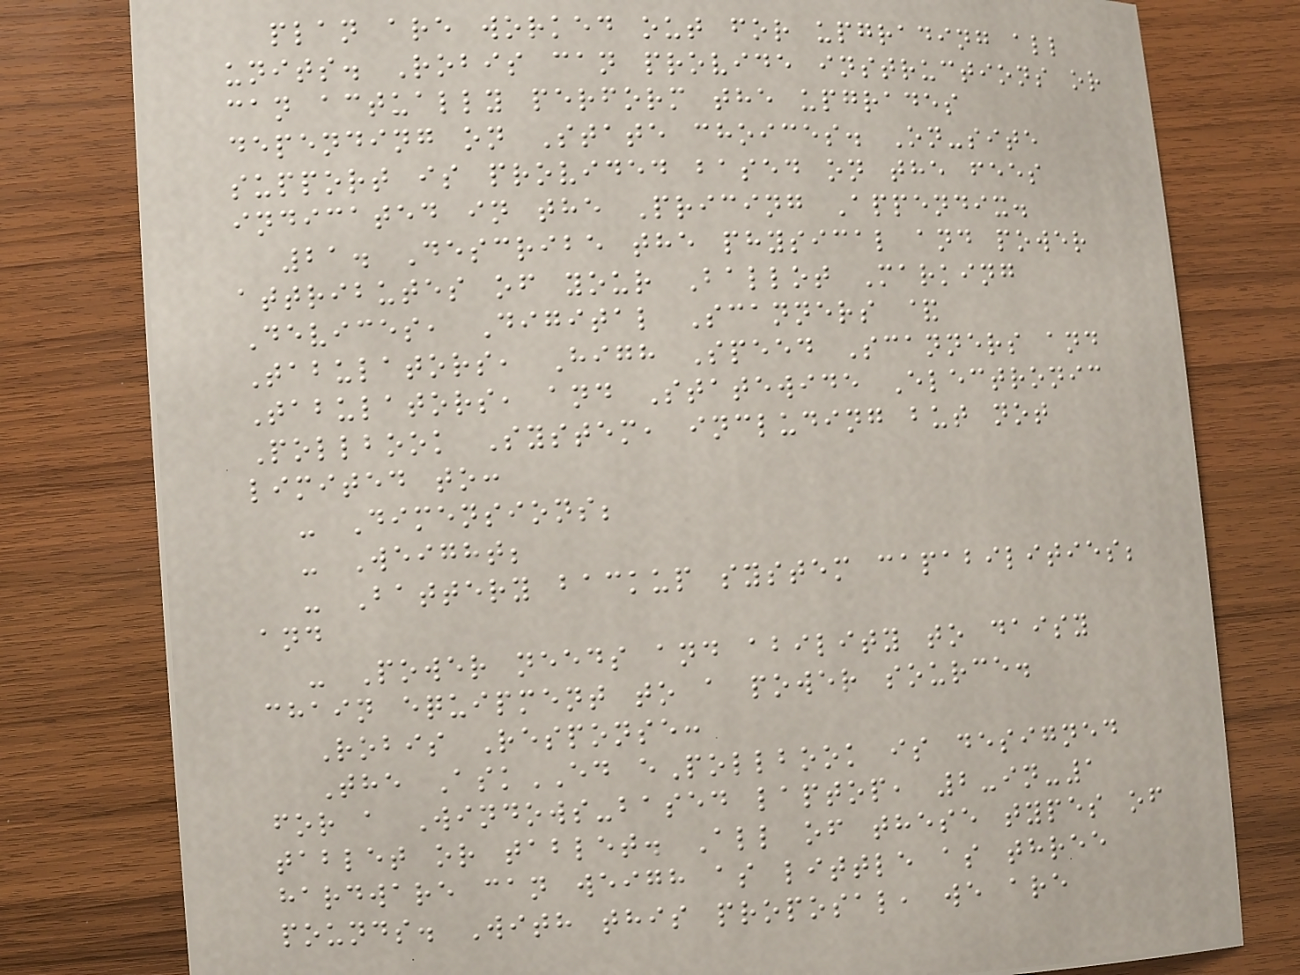plan are worked out for upgrading all
units. Robis can provide instructions or
can actually perform the upgrades
depending on State choices. On-site
support is provided based on the fees
indicated in the Pricing Appendix.
21. Describe the physical and power
attributes of your Ballot Marking
Devices, Digital Scanners &
Tabulators, High Speed Scanners and
Tabulators, and Statewide Electronic
Pollbook System, including but not
limited to:
- Dimensions;
- Weight;
- Battery backup system capabilities;
and
- Power needs and ability to daisy
chain equipment to a power source.
Robis Response:
The AskED ePollbook is designed
for a Windows-based laptop, 2-in-1
tablet or tablet. All of these types of
hardware can weigh as little as three
pounds. With this proposal, we are
